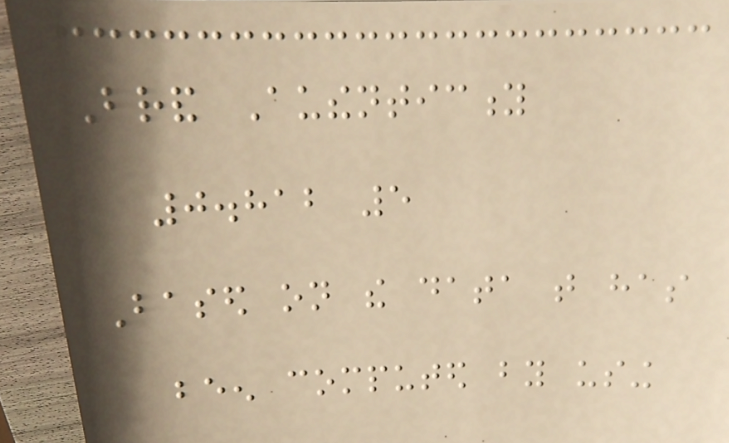Brand Authenticity
0.812 5
Based on the data that has
been computed by using
